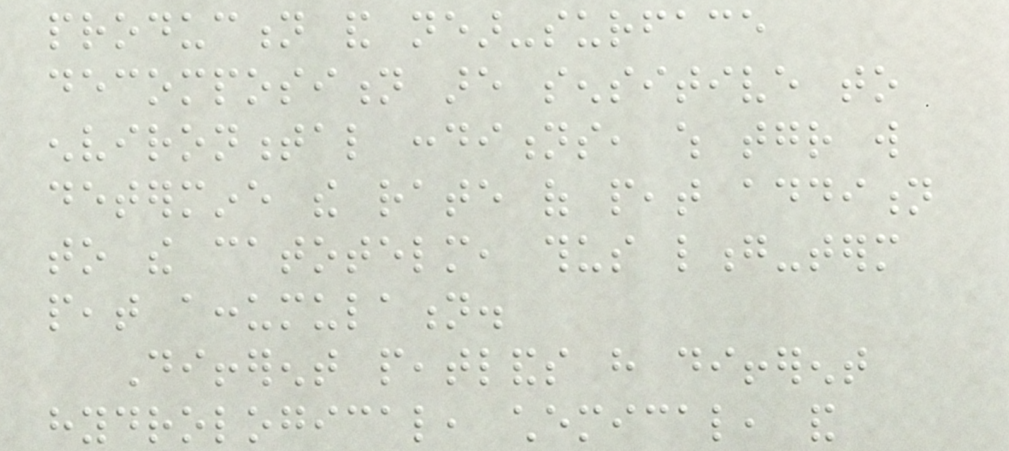production and near-surface
decomposition are sensitive to
environmental conditions, which together will
determine the rate of peat addition
to the catotelm, thus long-term
peat accumulation.
Different peatlands have different
hydrological, chemical, and
